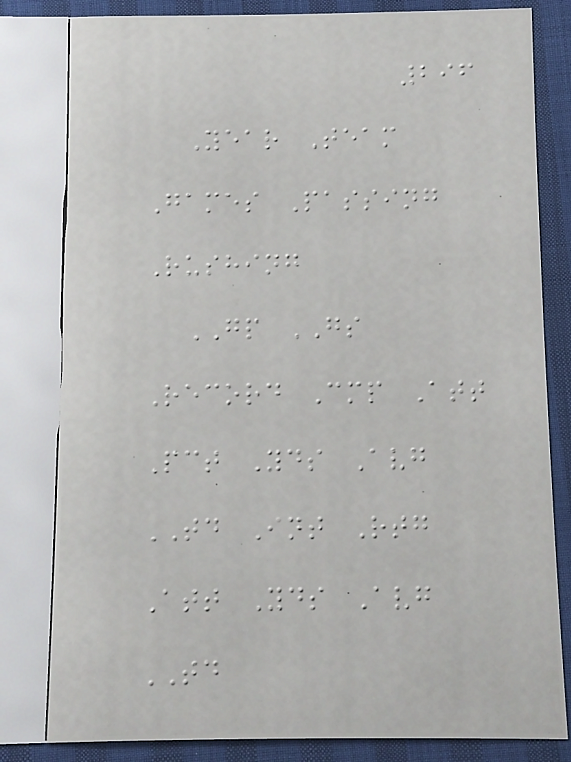296
Year Team
Games Passing
Rushing
GP GS
Record Cmp Att
Pct Yds Avg
TD Int Rtg
Att Yds Avg
TD
